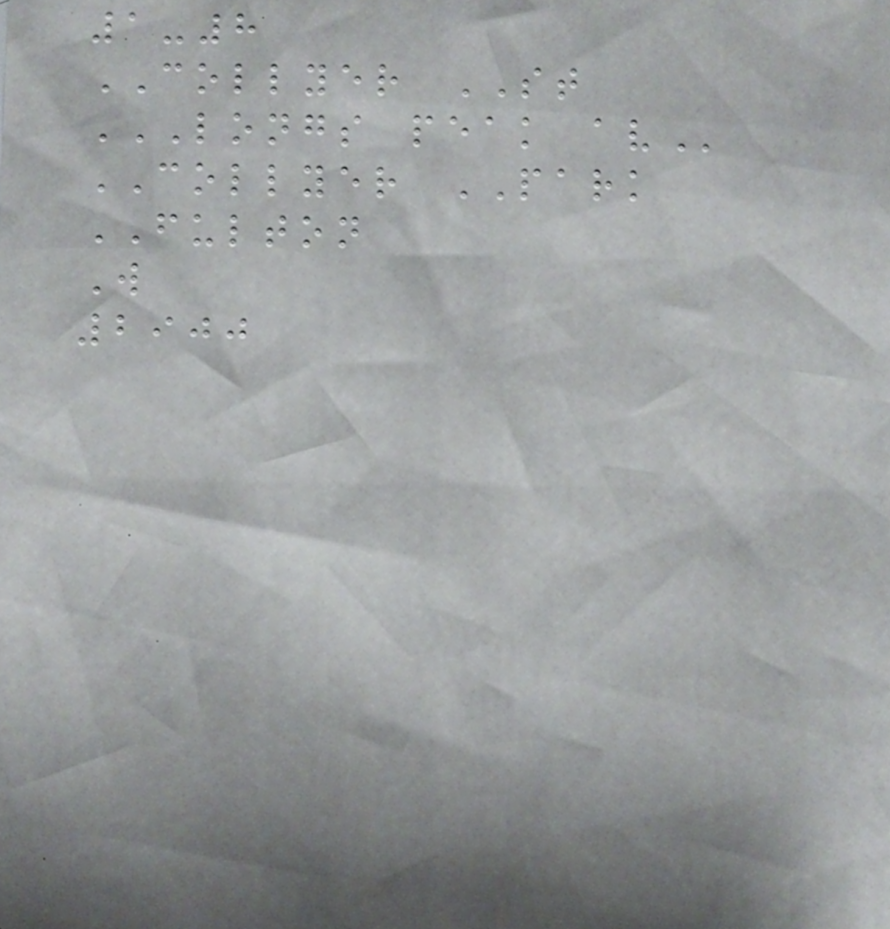1-8
COLLYER ST
LONGS PEAK AV
COLLYER PARK
FULTON
W
2900
